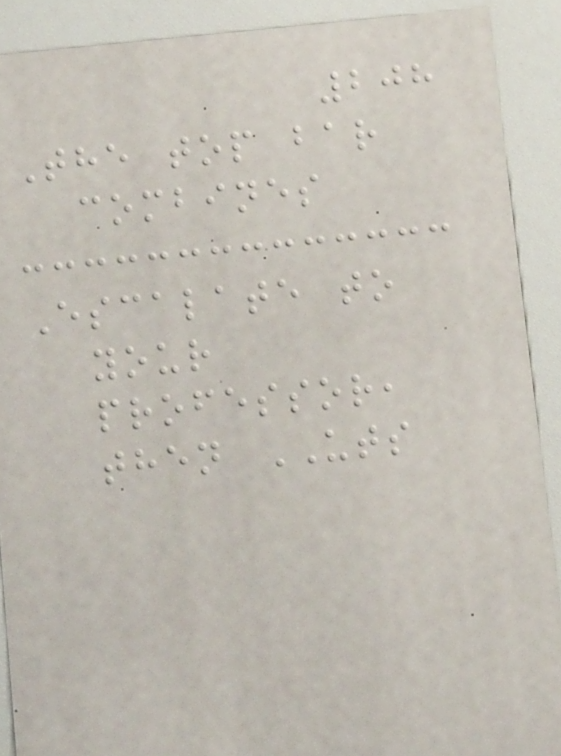208
The top bar
combines
Escalate to
your
professor,
then UTS
